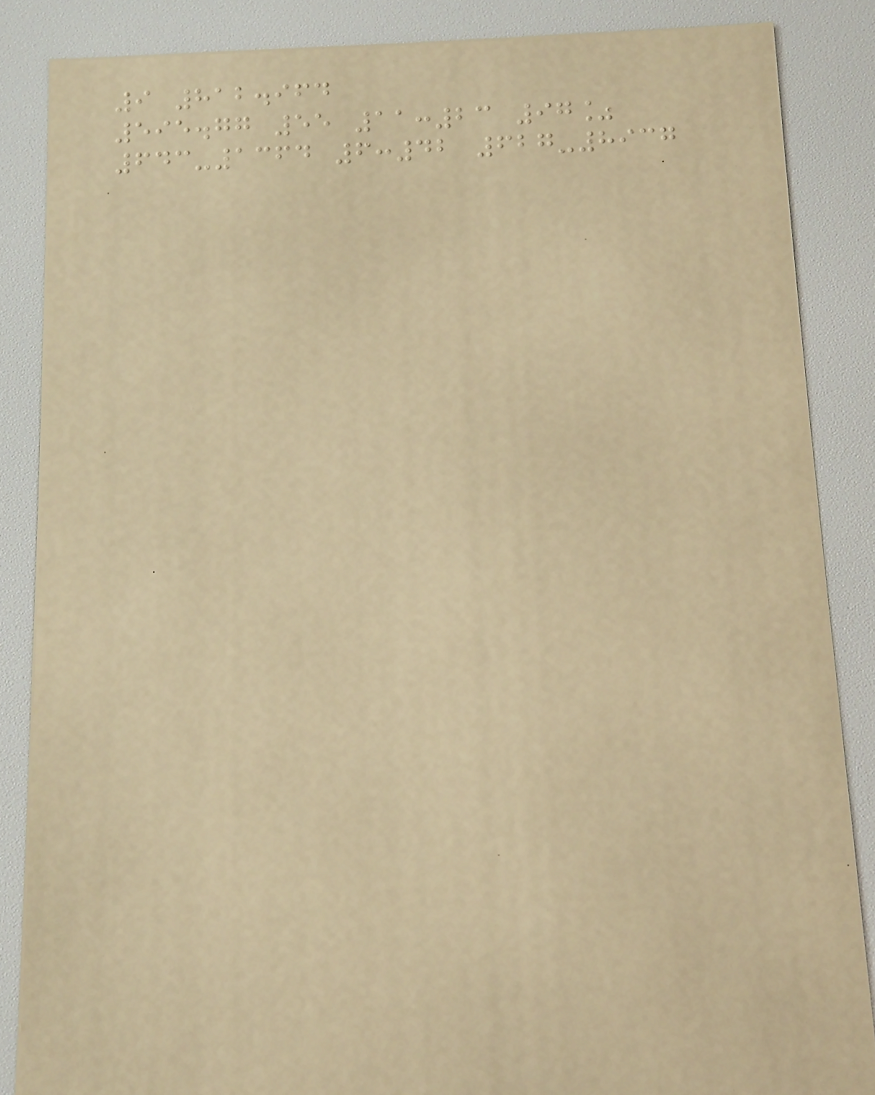9 812.964
595.77 55 11:23 97%
643-1364 6:42 627-8937
